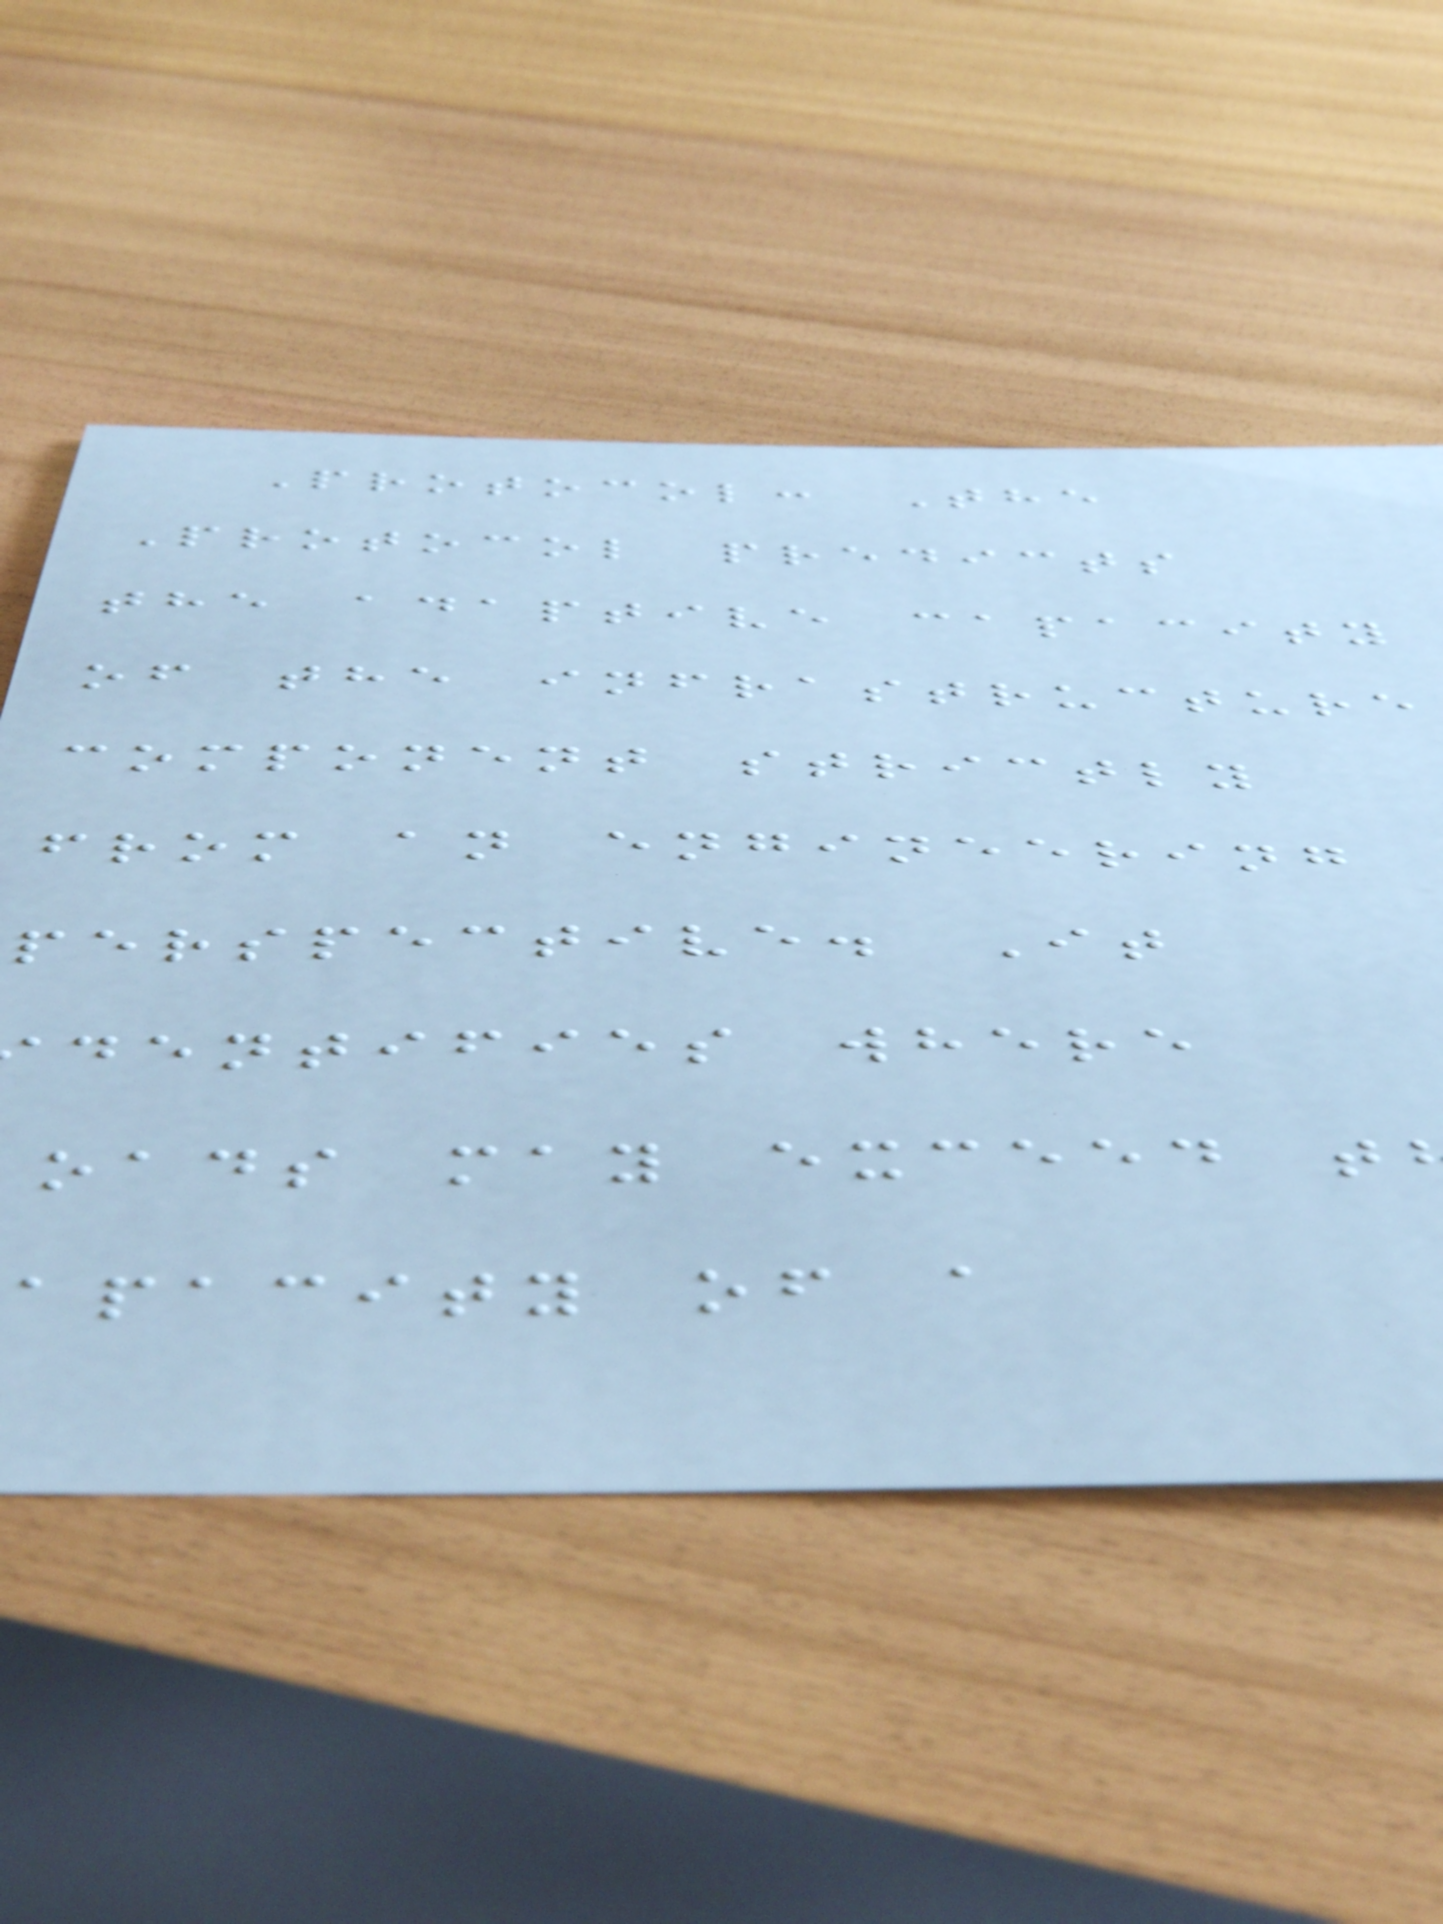Protocol: The
Protocol predicts
the adaptive capacity
of the infrastructure
component strictly
from an engineering
perspective. It
dentifies where
oads may exceed t
apacity of a
